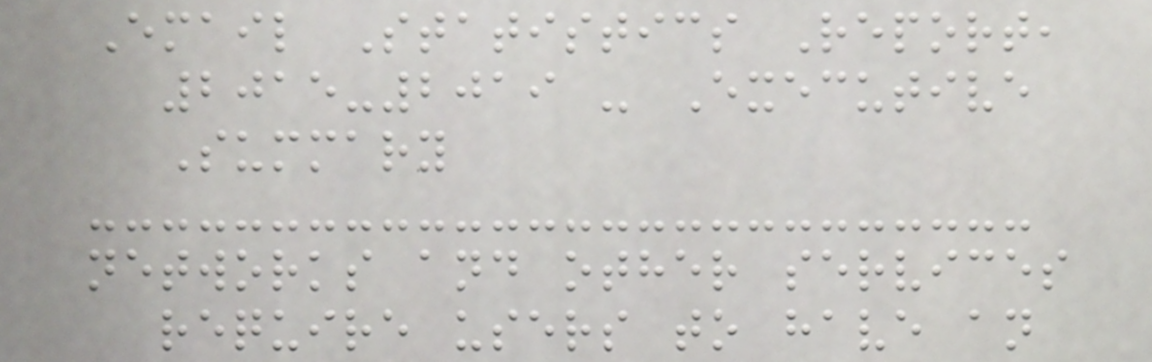Email Statistics Report,
2015-2019 - Executive
Summary
networks and other services
require users to have an
